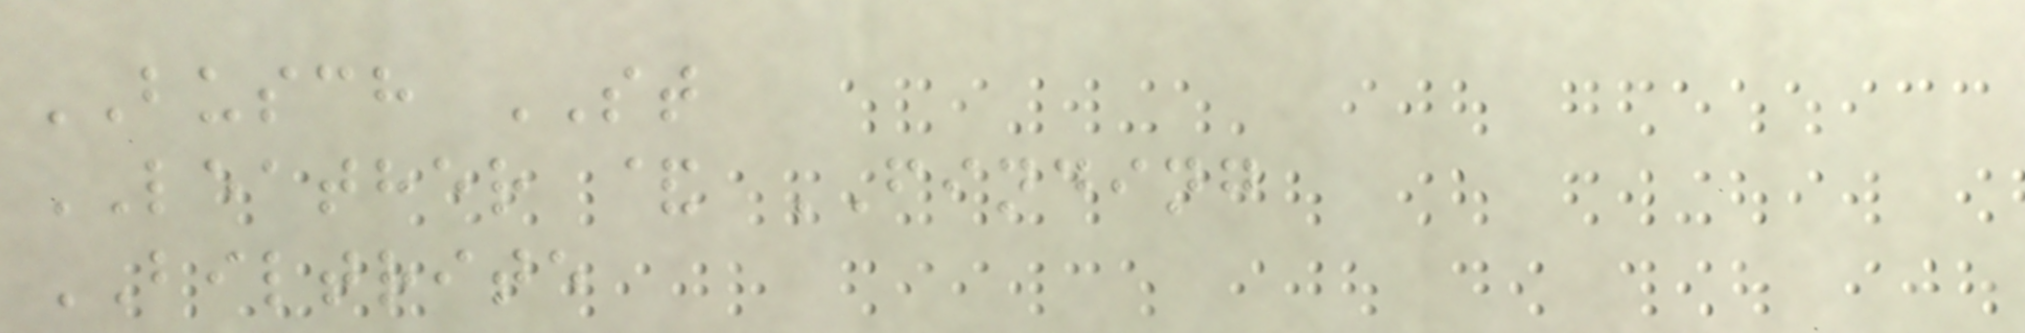BUSCH ST
LEATHER & FINDING
BILTRITE
